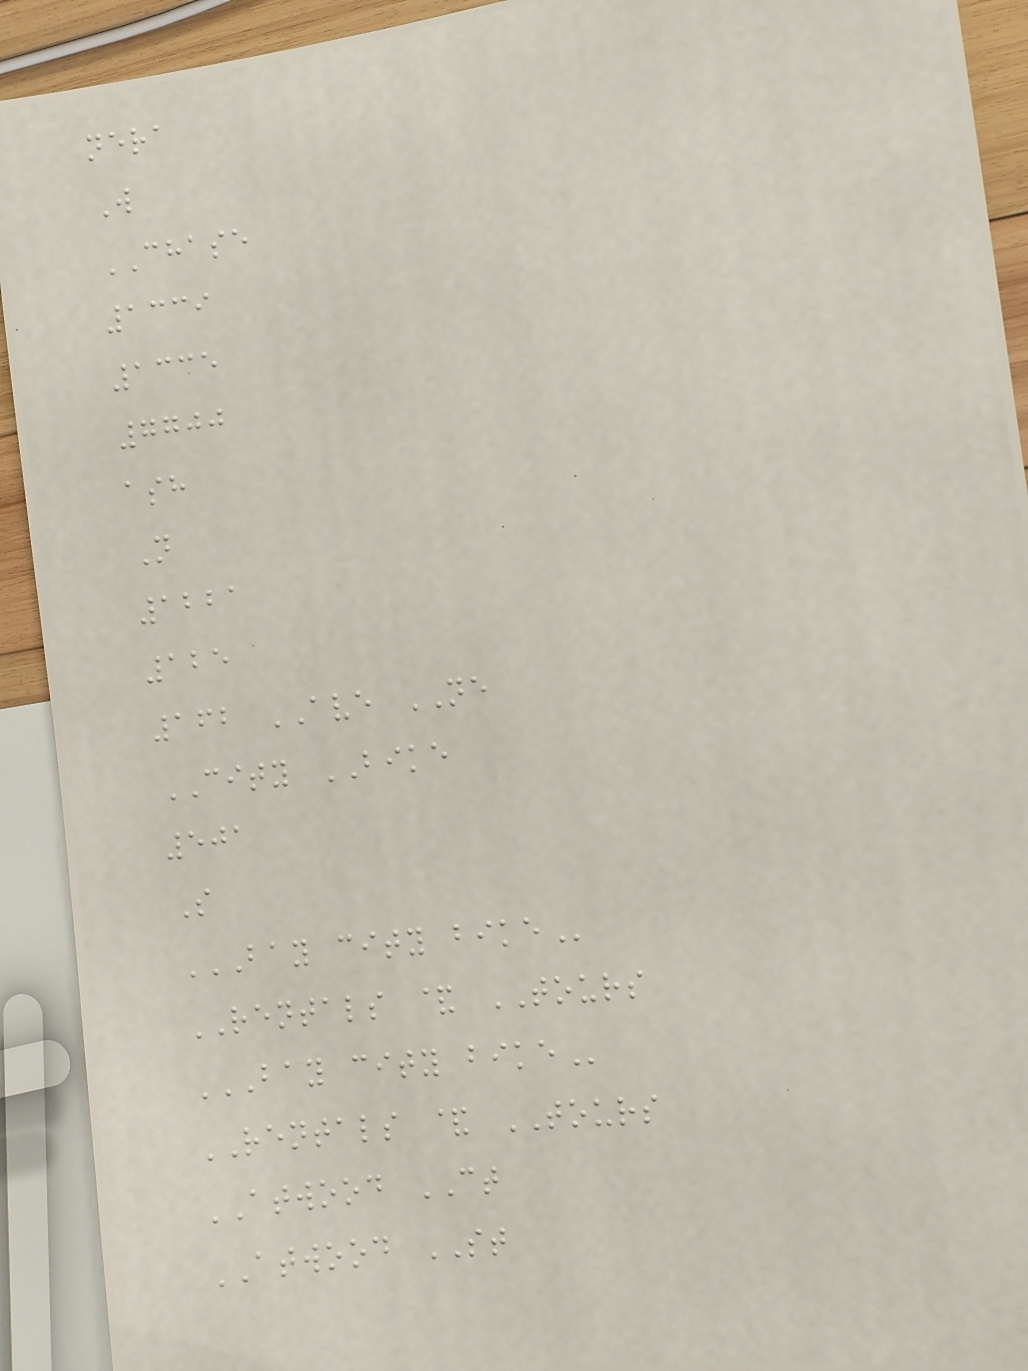nera
W
CHASE
1339
1335
7700
ash
N
1221
125
162 AVE NE
CITY BIKE
501
S
BAY CITY BIKE
RENTALS & TOURS
BAY CITY BIKE
RENTALS & TOURS
ATWOOD CT
ATWOOD ST
